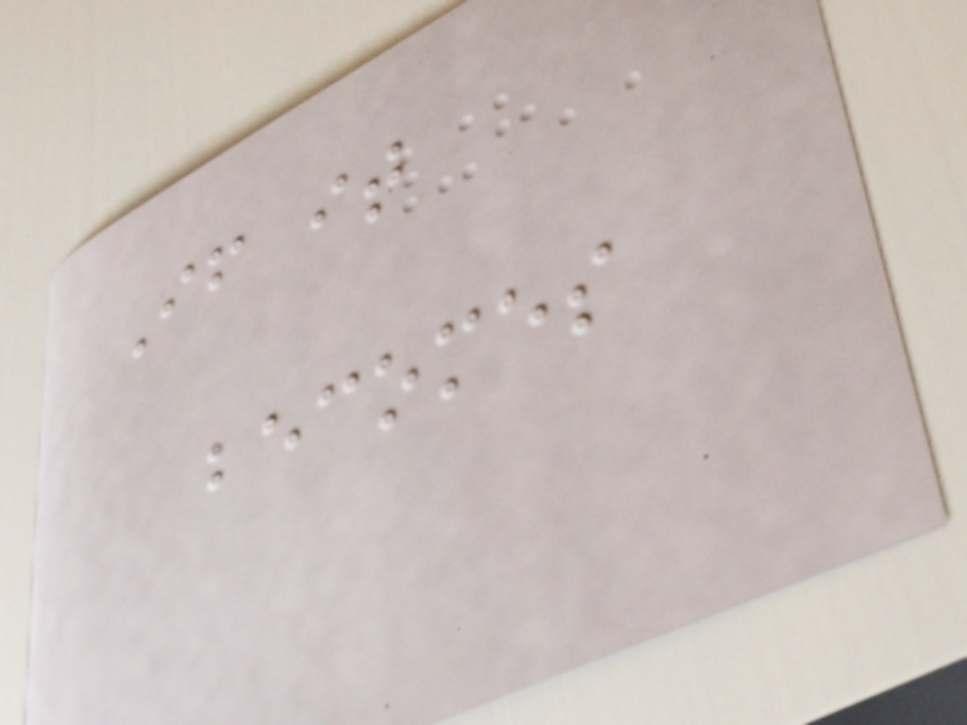If it
becomes
